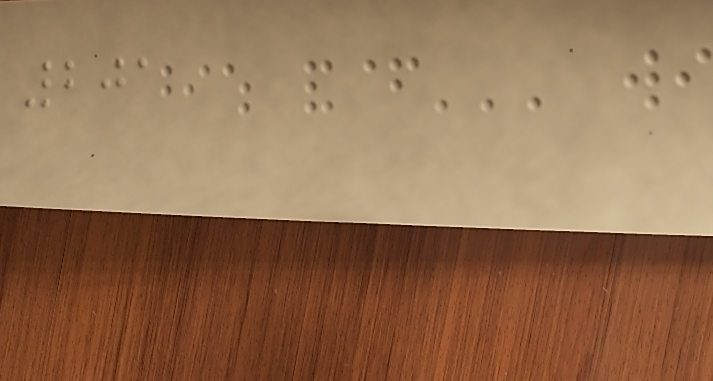201
